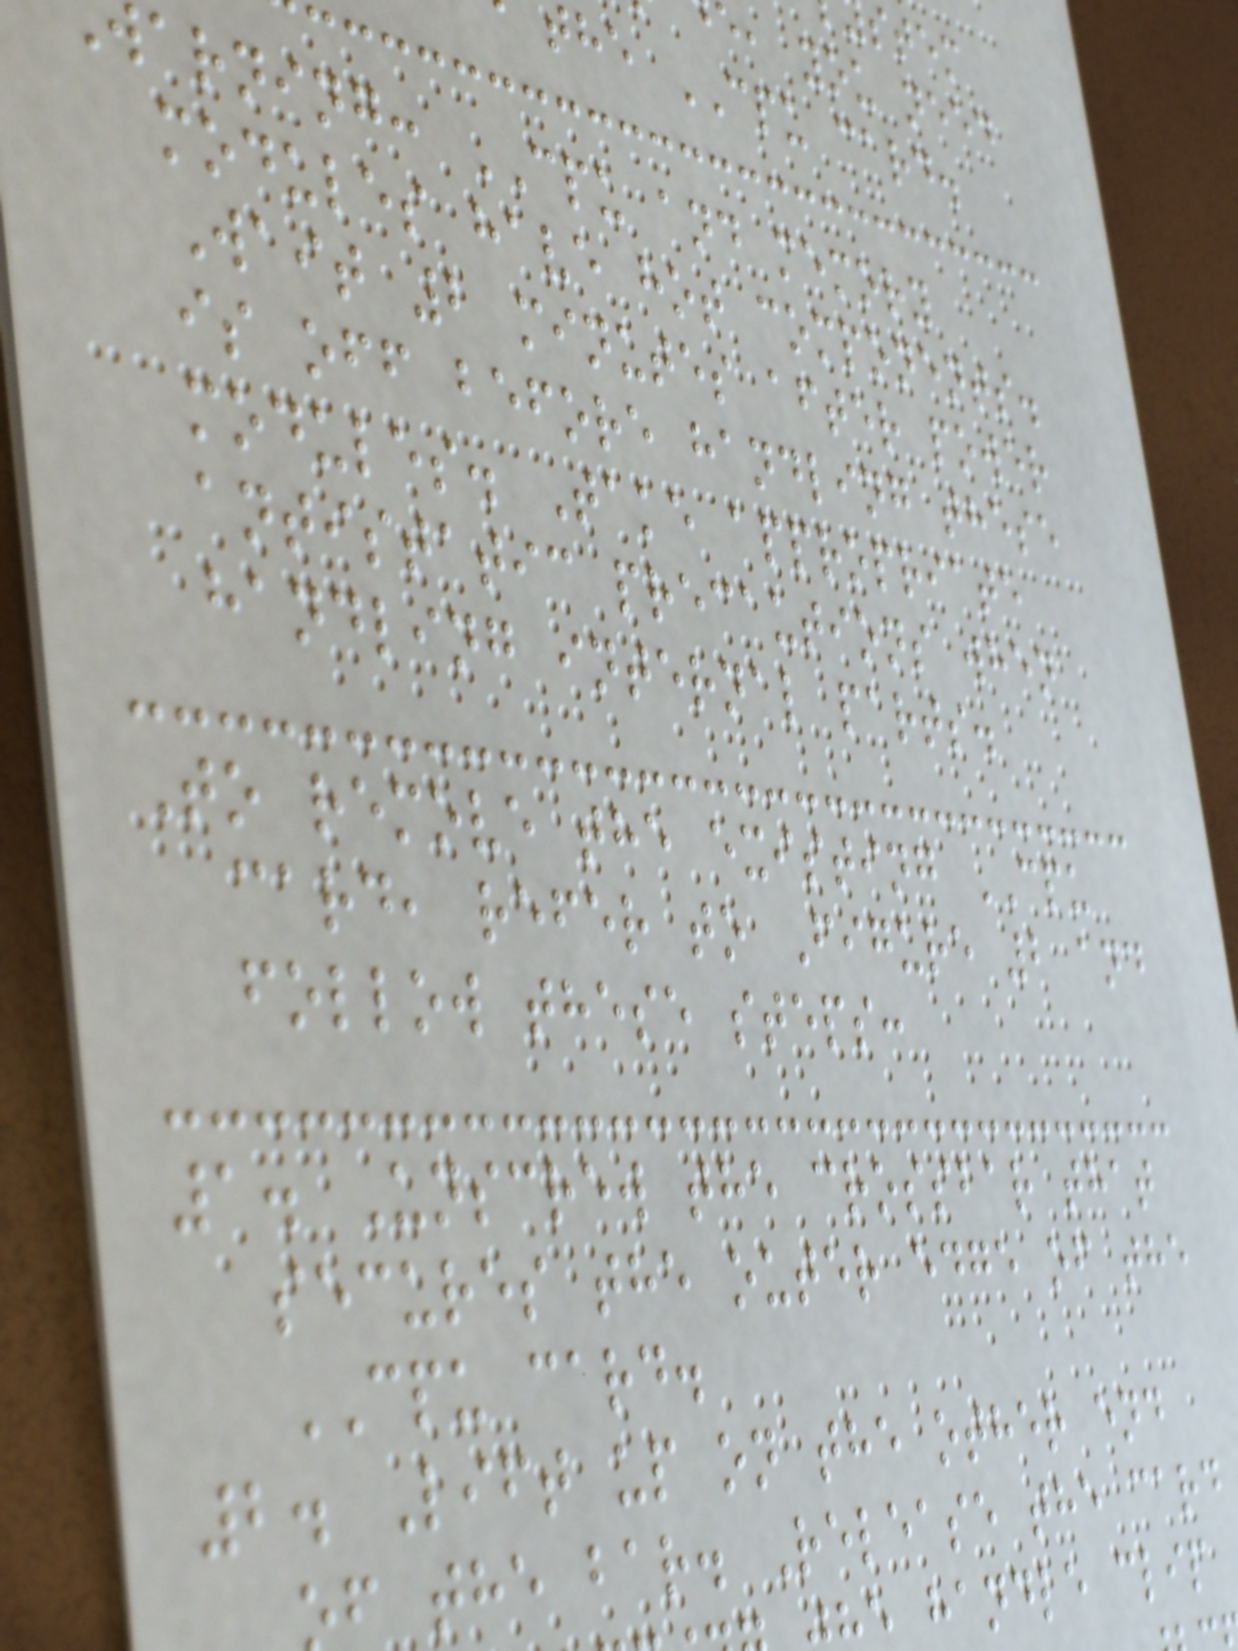e, you need
the CPU card.
arning: CPU and memory
modules have hot components.
Wait 2 minutes after power
is off before handling these
modules. Take appropriate
antistatic precautions when
handling internal parts.
To remove the existing CPU
card, refer to Figure 2 and
follow these steps:
1. Unscrew the crossbar that
secures the outer edge of the
CPU card.
2. Lift up on the other end
f the bar. Release the card
handle clip
